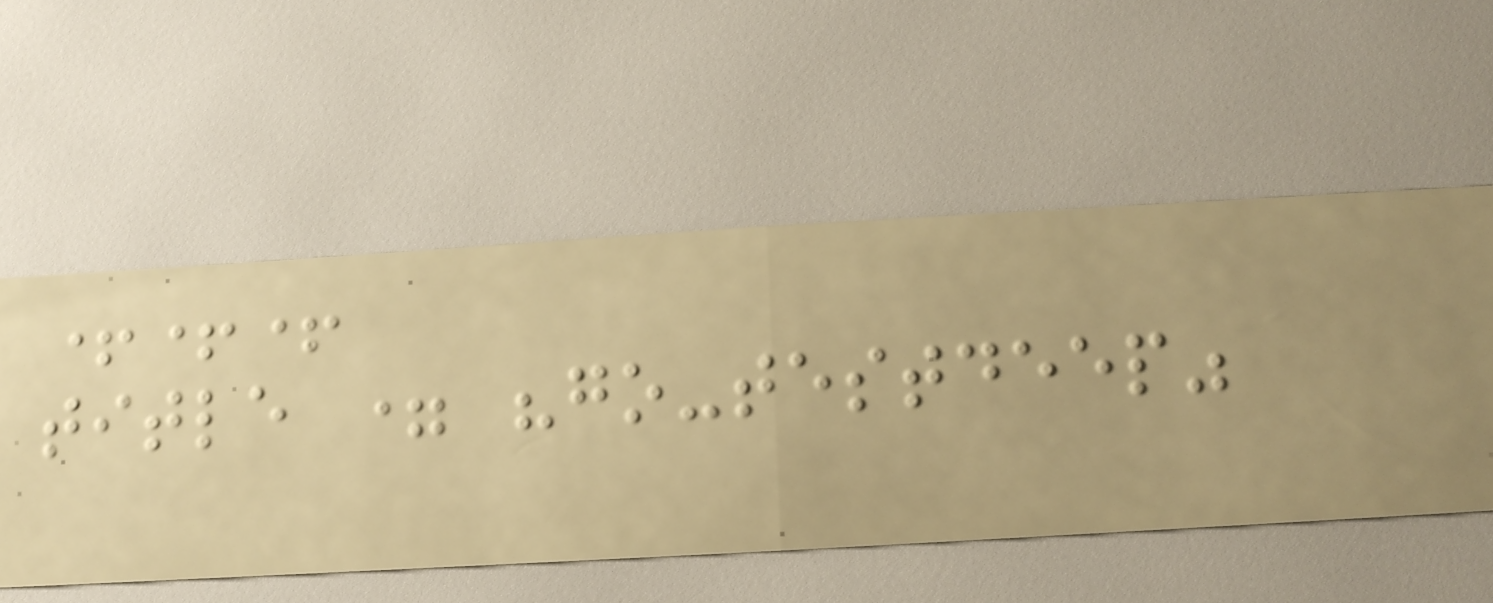+++
title = "go-testdeep"
